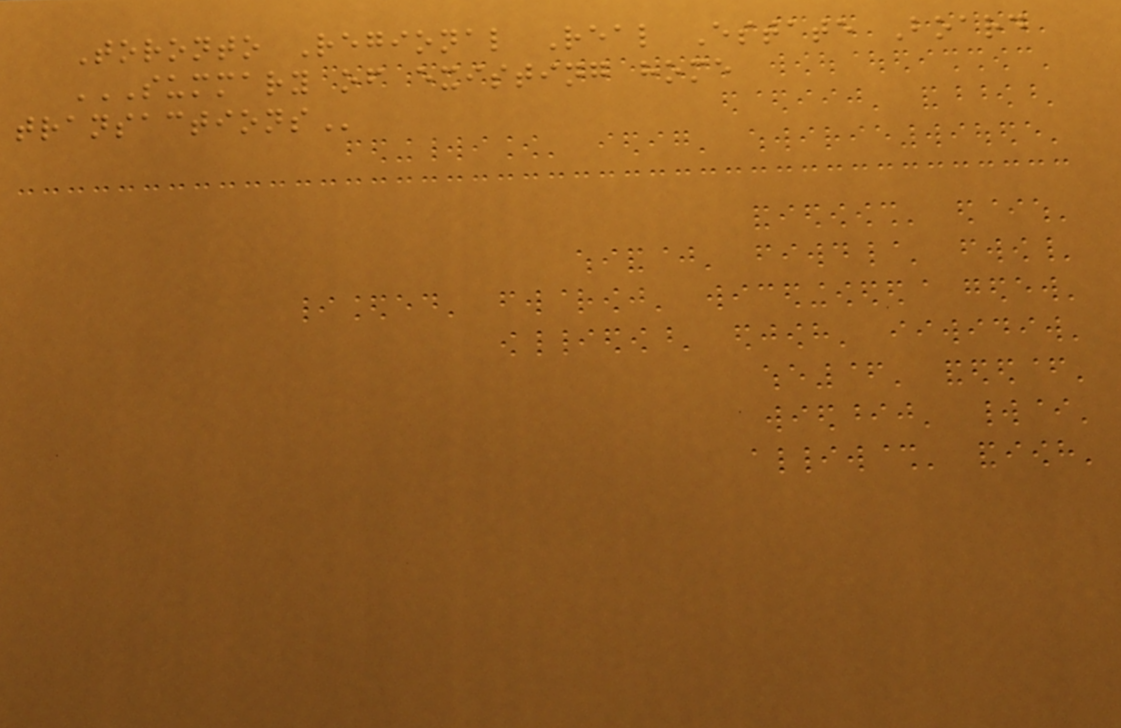Toronto Regional Real Estate Board
SUMMARY OF EXISTING HOME
TRANSACTIONS
